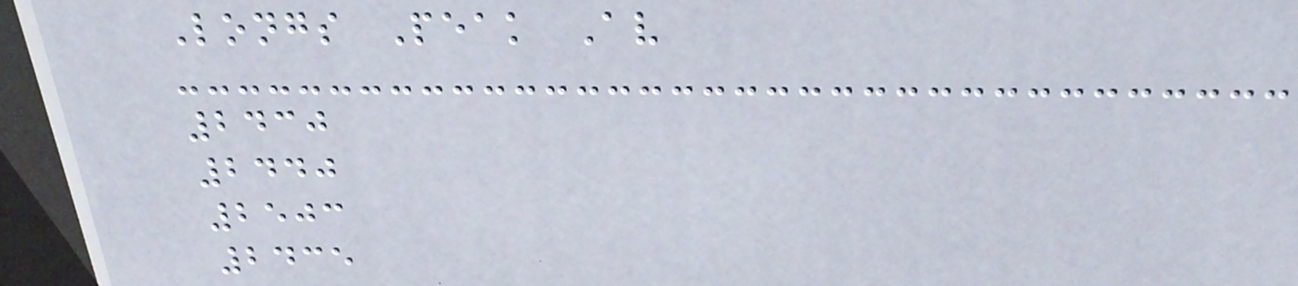Longs Peak Av
2430
2440
2503
2435
